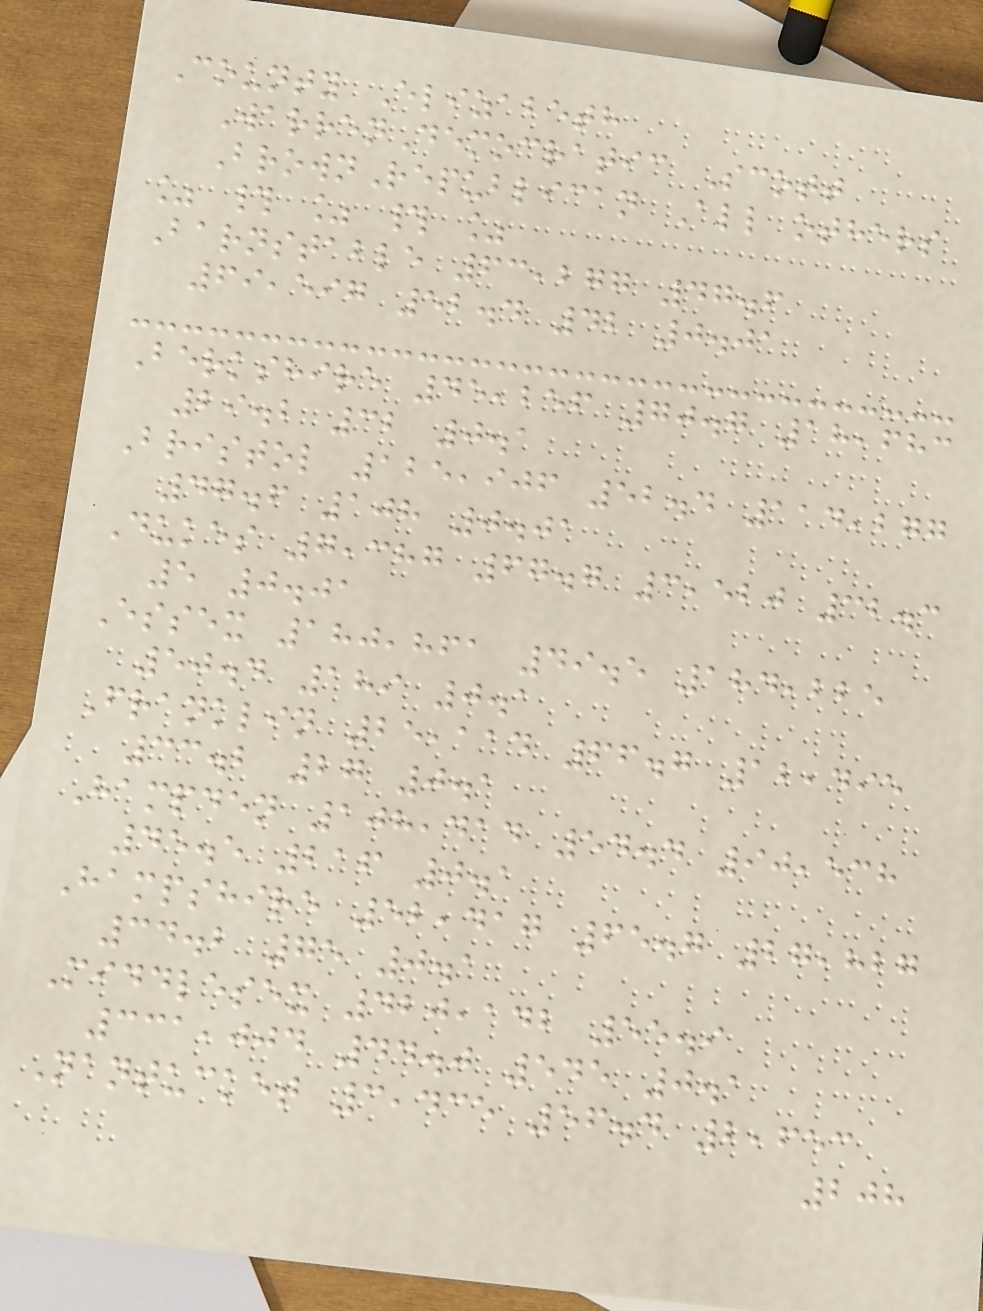County Elizabeth
WarrenDemocratic Scott
BrownRepublican All others
% # % # %
Barnstable 63,277 47.6
69,597 52.4 42 0.01
Berkshire 45,256 70.7 18,683
29.2 32 0.1
Bristol 125,906 52.4 114,277
47.6 108 0.01
Dukes 7,387 67.7 3,520 32.3
5 0.01
Essex 180,861 49.5 184,225
50.4 189 0.1
Franklin 25,114 66.7 12,495
33.2 27 0.1
Hampden 108,414 54.4 90,538
45.5 216 0.1
Hampshire 52,417 65.7 27,827
34.2 75 0.1
Middlesex 420,142 55.9
331,004 44.0 545 0.1
Nantucket 3,435 56.4 2,653
208
